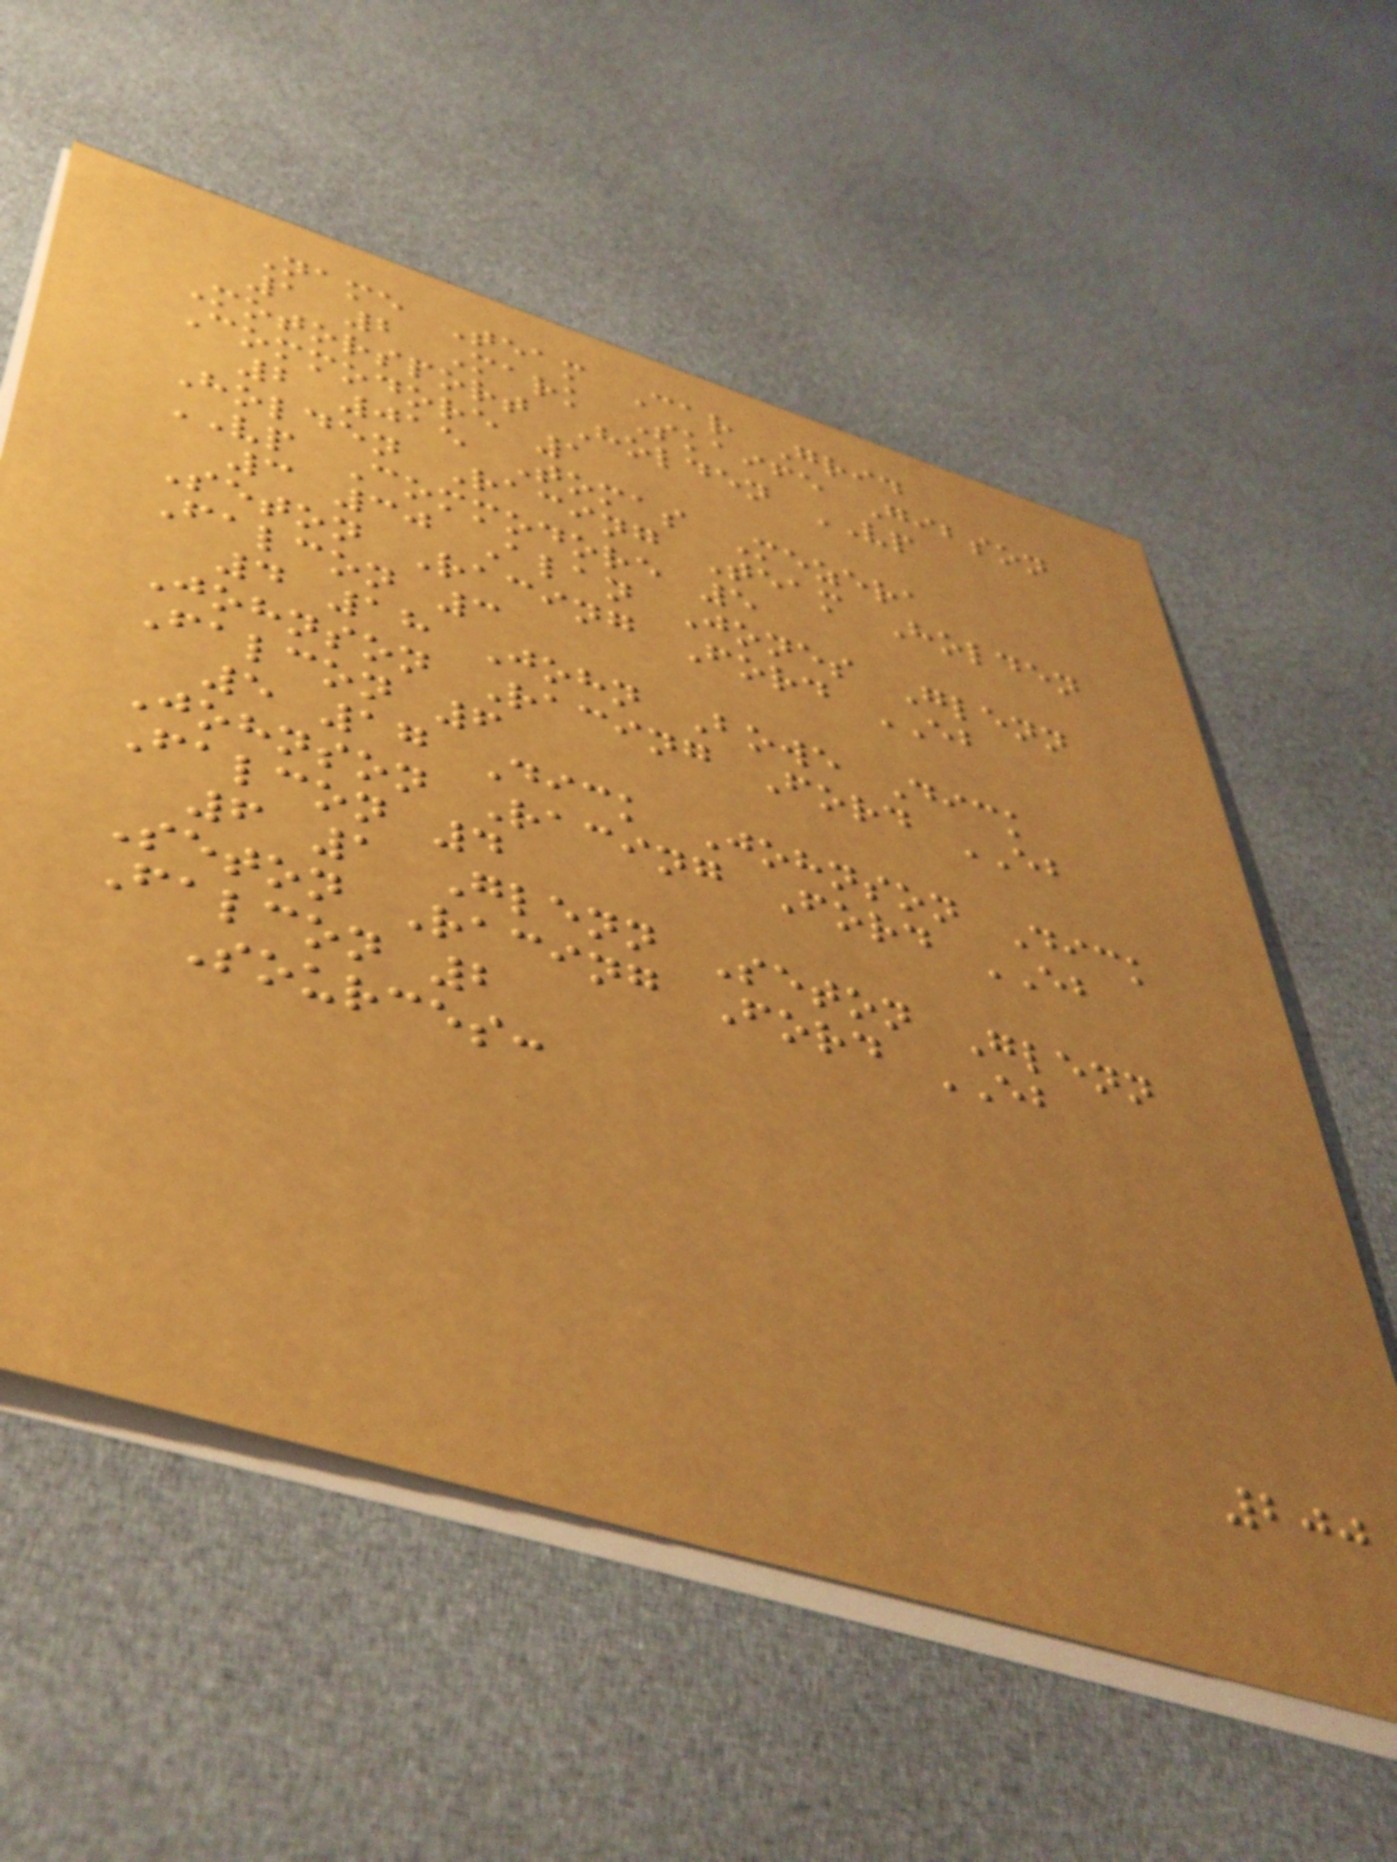Name Team Car Grid
1 2 Mark Skaife Gibson
Motorsport Holden VP
Commodore 1
2 015 Tomas Mezera
Holden Racing Team Holden
VP Commodore 5
3 30 Alan Jones Glenn
Seton Racing Ford EB
Falcon 3
4 18 John Bowe Dick
Johnson Racing Ford EB
Falcon 6
5 17 Dick Johnson Dick
Johnson Racing Ford EB
Falcon 4
6 1 Glenn Seton Glenn
Seton Racing Ford EB
Falcon 2
Sources:
200
